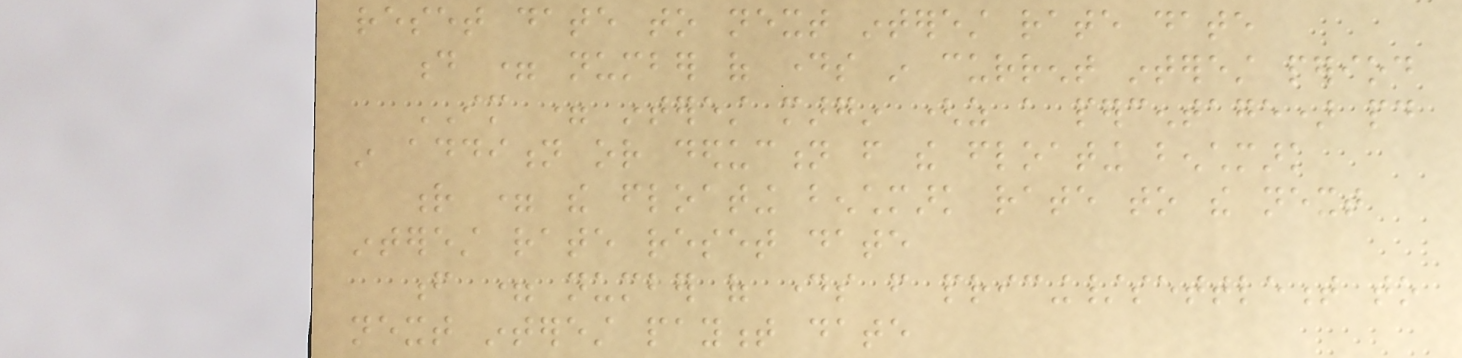reset date to next interest rate date
d = number of days in current interest period
IM = interest margin (as a percentage) paid
in addition or deduction from the floating benchmark
r = the floating benchmark rate to the next
interest rate reset date
f = number of days from pricing/settlement to
next interest payment date
